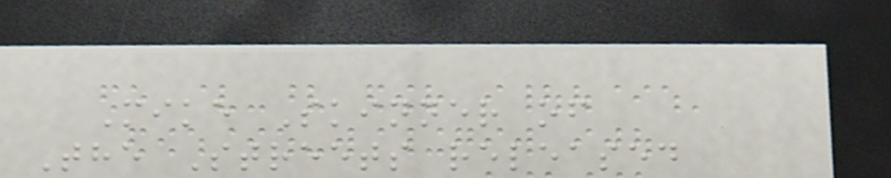Mike Skinner of
The Streets released
